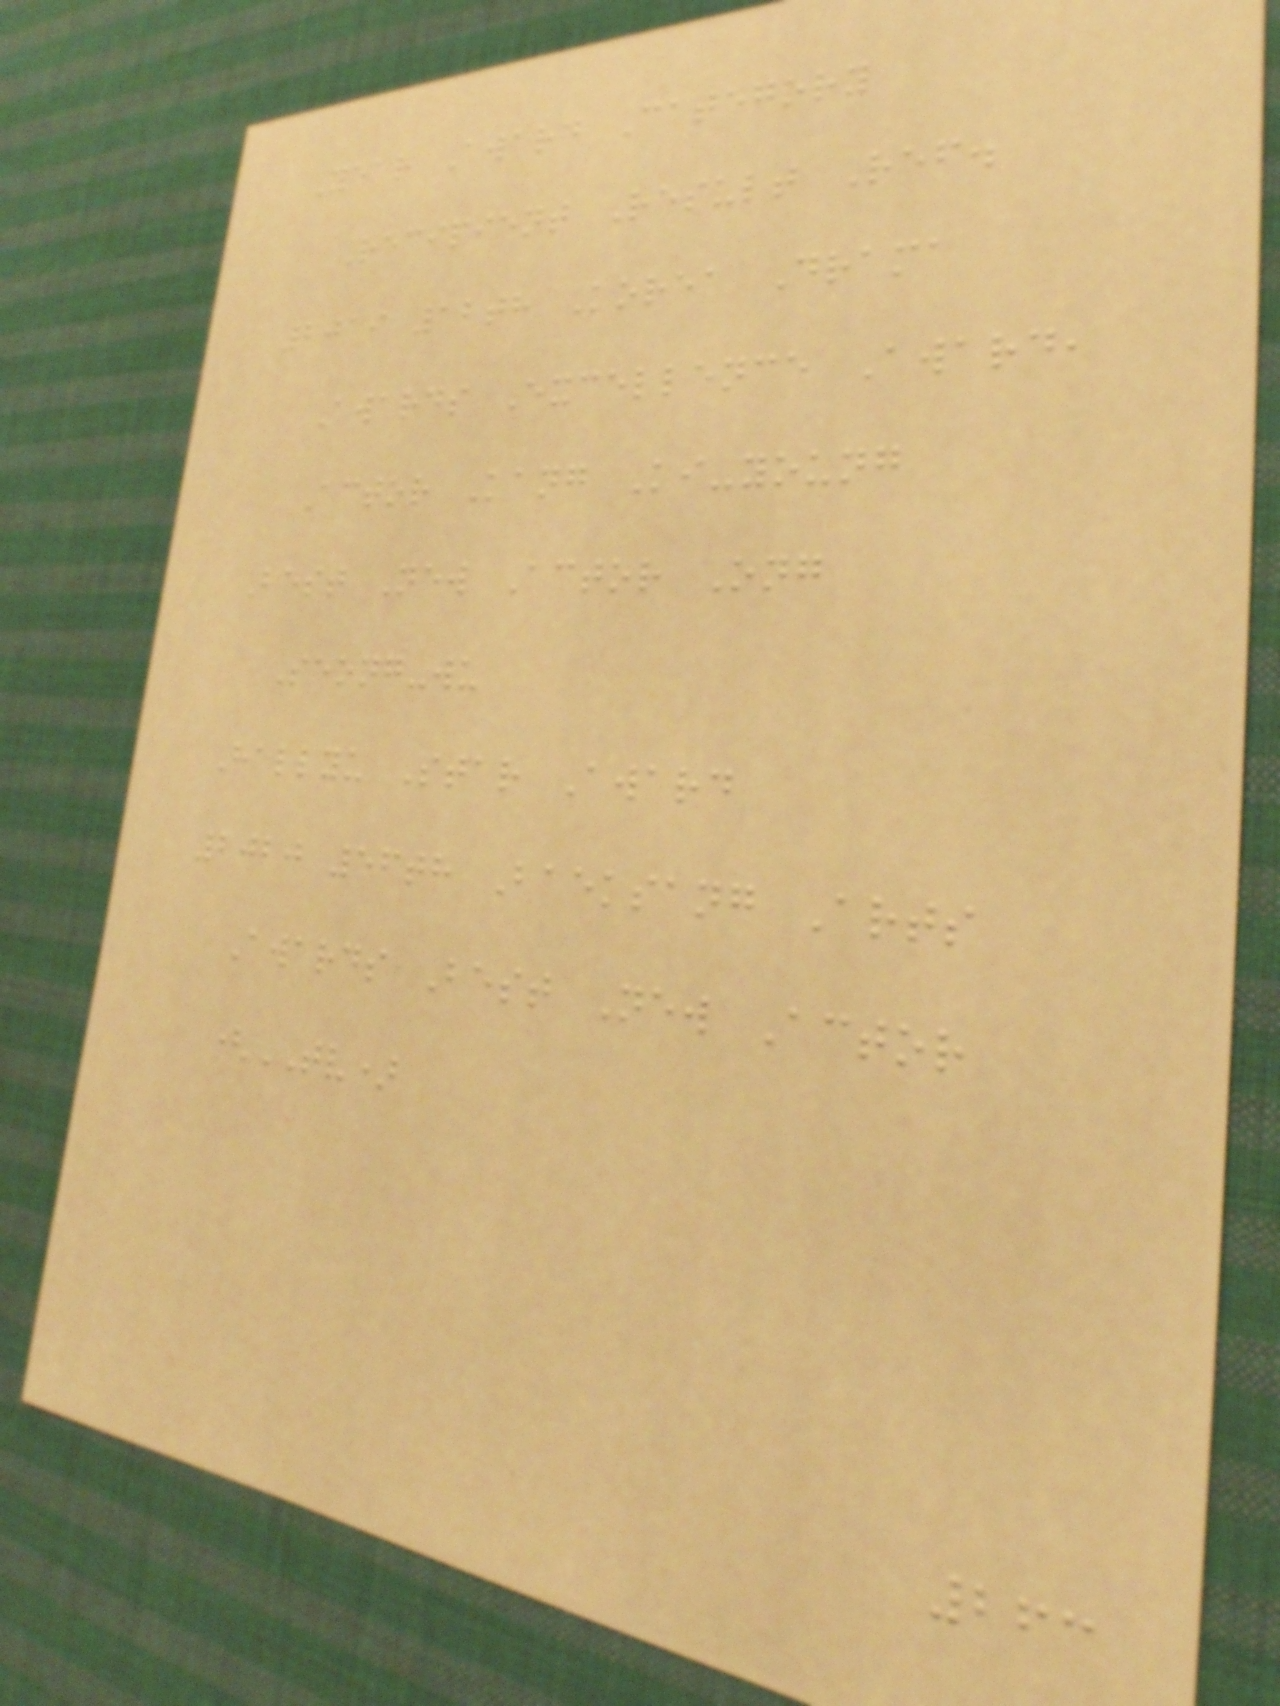Year Award Category
Recipient Result Ref.
2019 12th Korea Drama
Awards Excellence Award,
Actor Kang Ki-young
Best New Actor Ong
Seong-wu
Hallyu Star Award
2020 56th Baeksang Arts
Awards Best New Actor
(TV)
263
